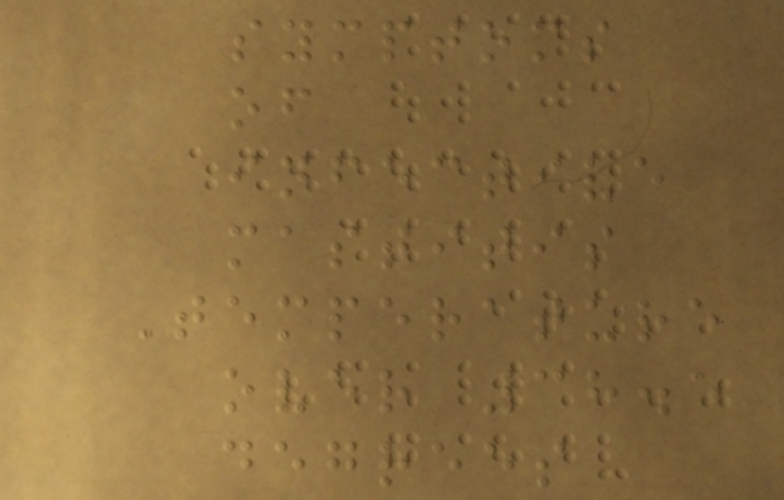symptoms
of
infective
mastitis
Temperature
over 38.5
degrees
